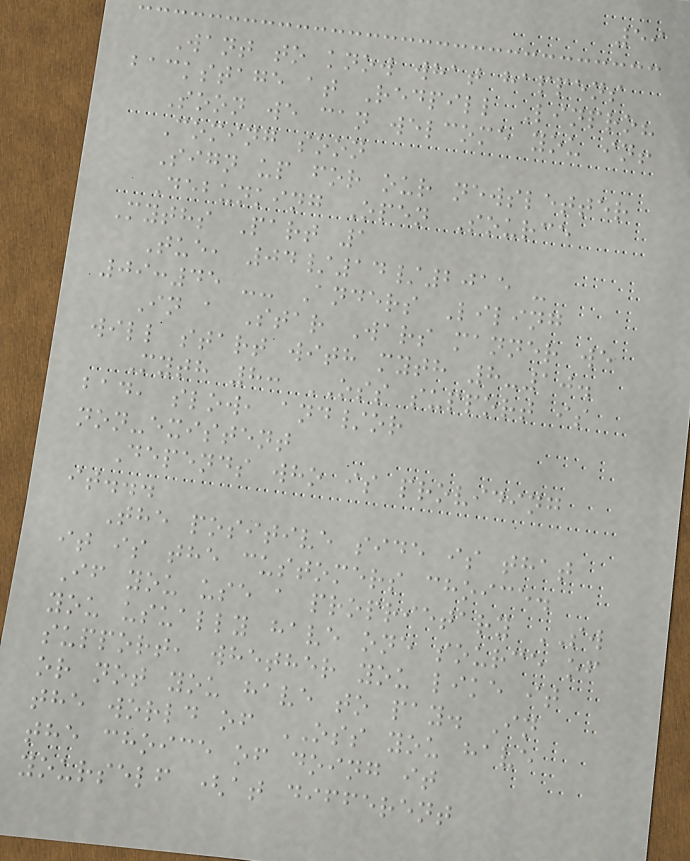59
Want to know what happens
backstage at Redpill Linpro?
Soon we can welcome you in!
Coming soon
Sign up for our newsletter
Debunking Open Source
Myths Part 1
Tue, 04/14/2015 -
09:45 -- Anders Liling
In a Star Wars manner we
will start with myth 8-10.
Myth 8: OSS support is
bad, slow, and/or
non-existent
Depends who is providing
it...
The positive side is that
it is the customers choice.
If you use a proprietary SW
you usually have one source of
support, whether you like it
or not you have to pay. In
the world of OSS you have
the choice of doing it
yourself (at different
